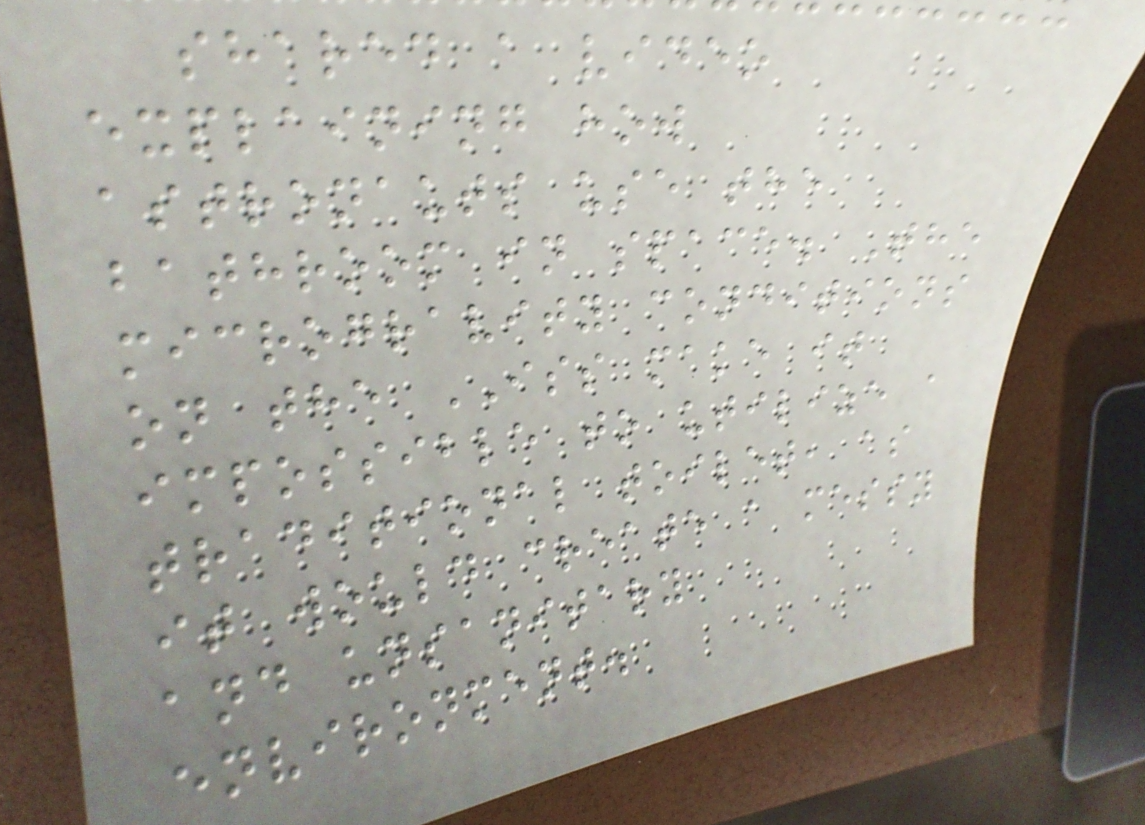shared a video
explaining how
astronauts use the
bathroom in space. The
microgravity conditions
on the ISS make it
impossible to utilize a
traditional toilet, as
it would create a messy
and unsanitary
environment.
